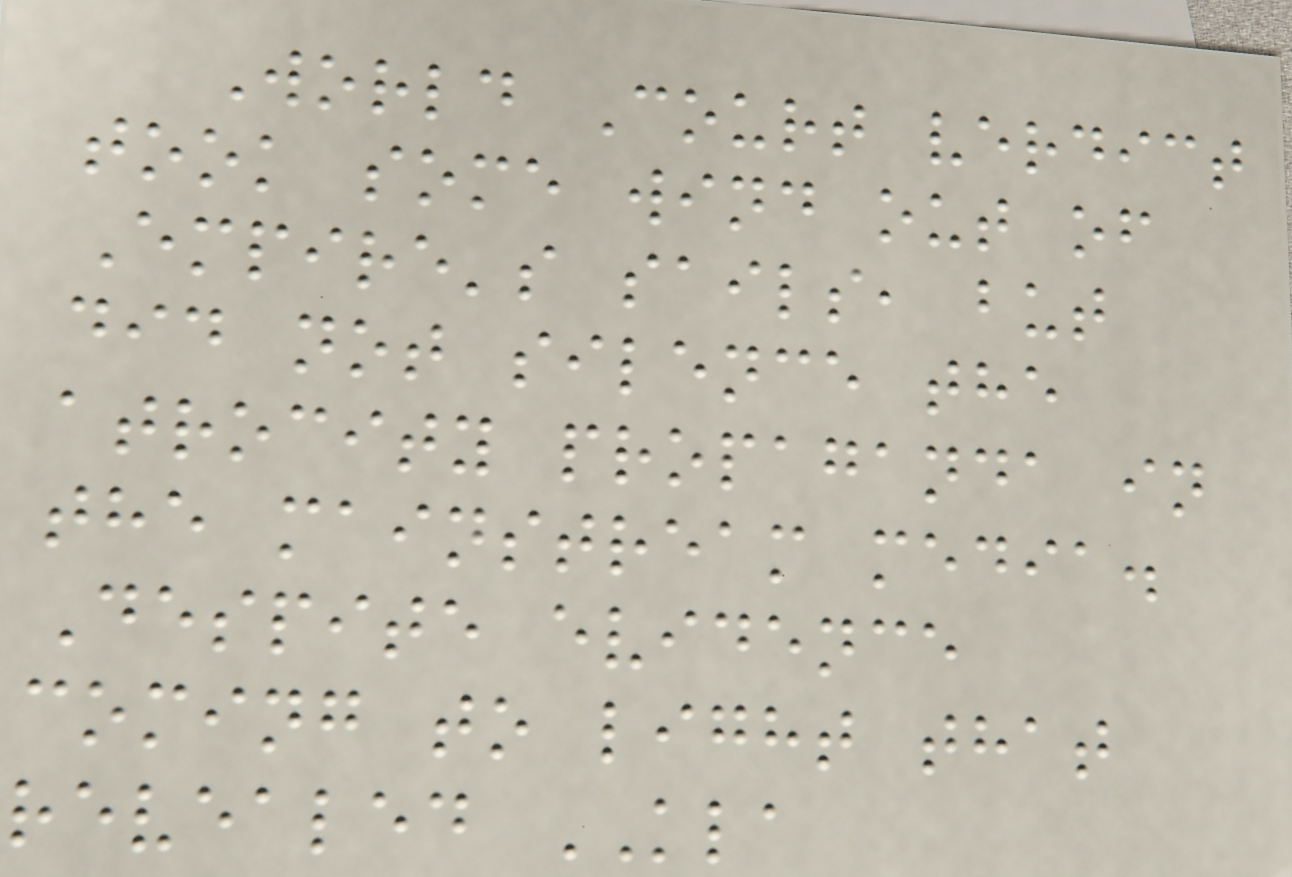World Court verdict
took some wind out of
Empire's sails, but
did not silence the
atrocity propaganda in
the mainstream media.
Despite evidence
coming to light that
revealed KLA
